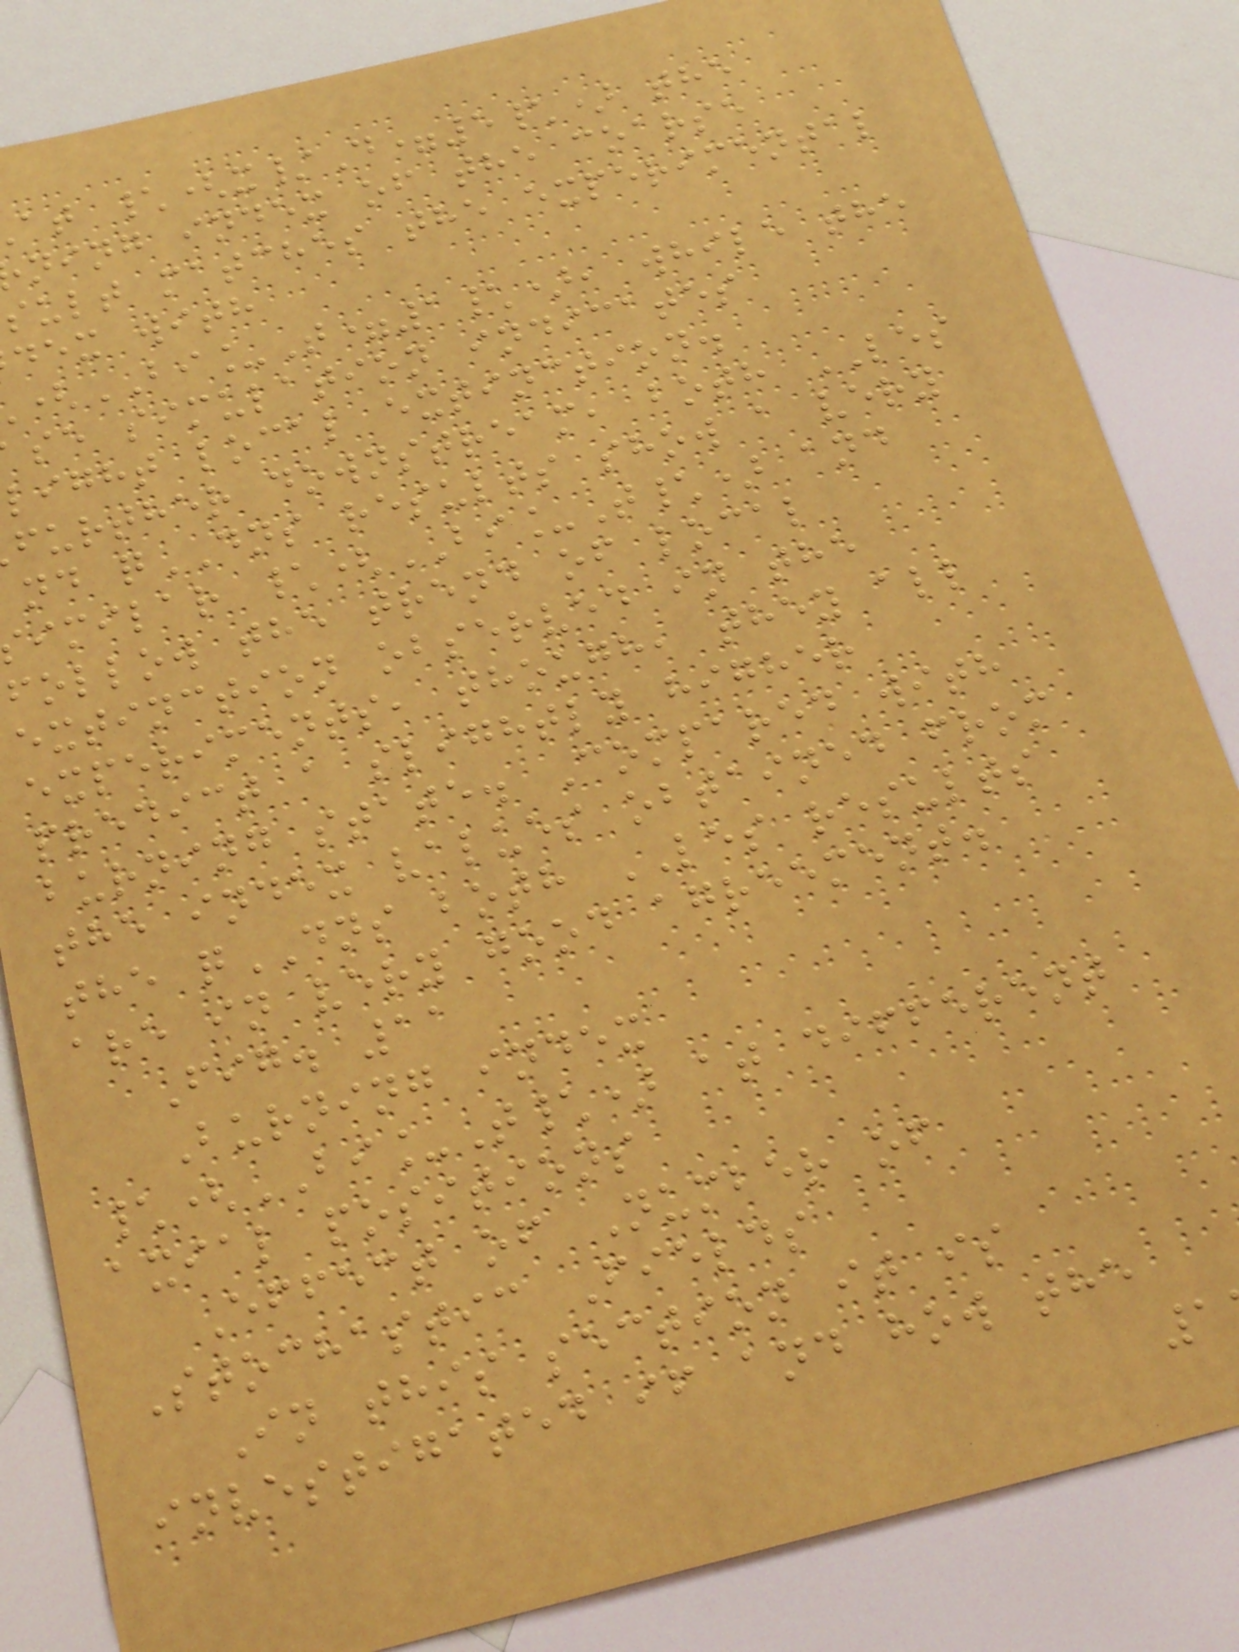at \(x/D=5\) the
ning index of the coarse
sult matches the experimental
dex with
(BI_T=1\), while the
se simulation indicates
light local extinction.
further downstream, both LES
nd qDNS results show a very
imilar \(BI_T\) and
follow the trend of local
extinction observed in the
experiments, though, they all
predict a slightly higher
burning state. Compared with
the index values obtained from
the qDNS both LES results
are in very good agreement.
Fig. 11
Burning index
\(BI_T\) at different
axial positions
Effect of Number of
Stochastic Fields
In this section it is
investigated if and how the
